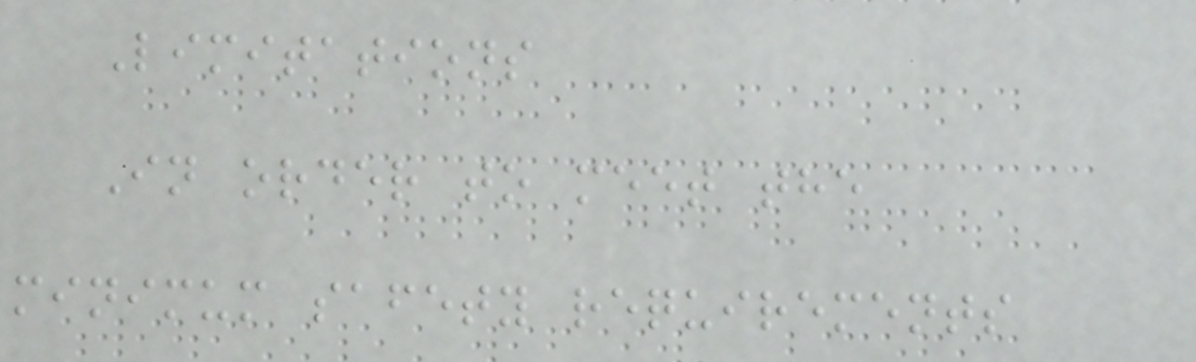Limitations
In order to meet the
minimum safety requirements
